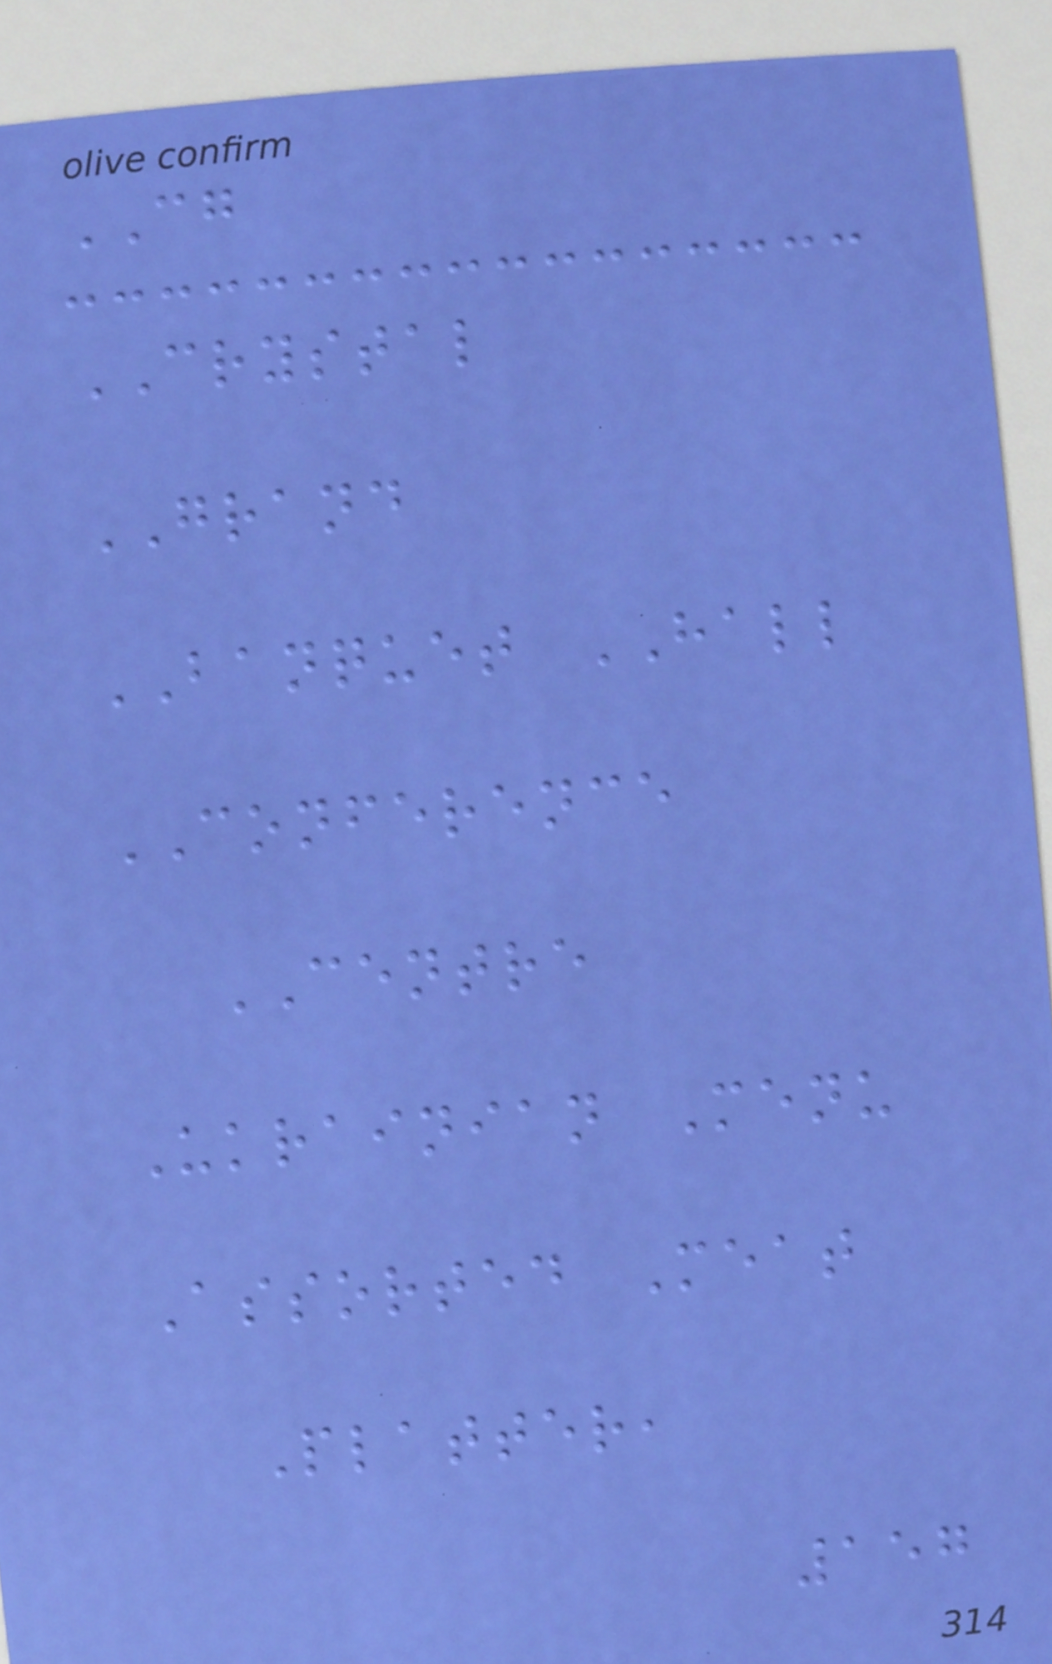CG
CRYSTAL
GRAND
BANQUET HALL
CONFERENCE
CENTRE
Ukrainian Menu
Assorted Meat
Platter,
157
